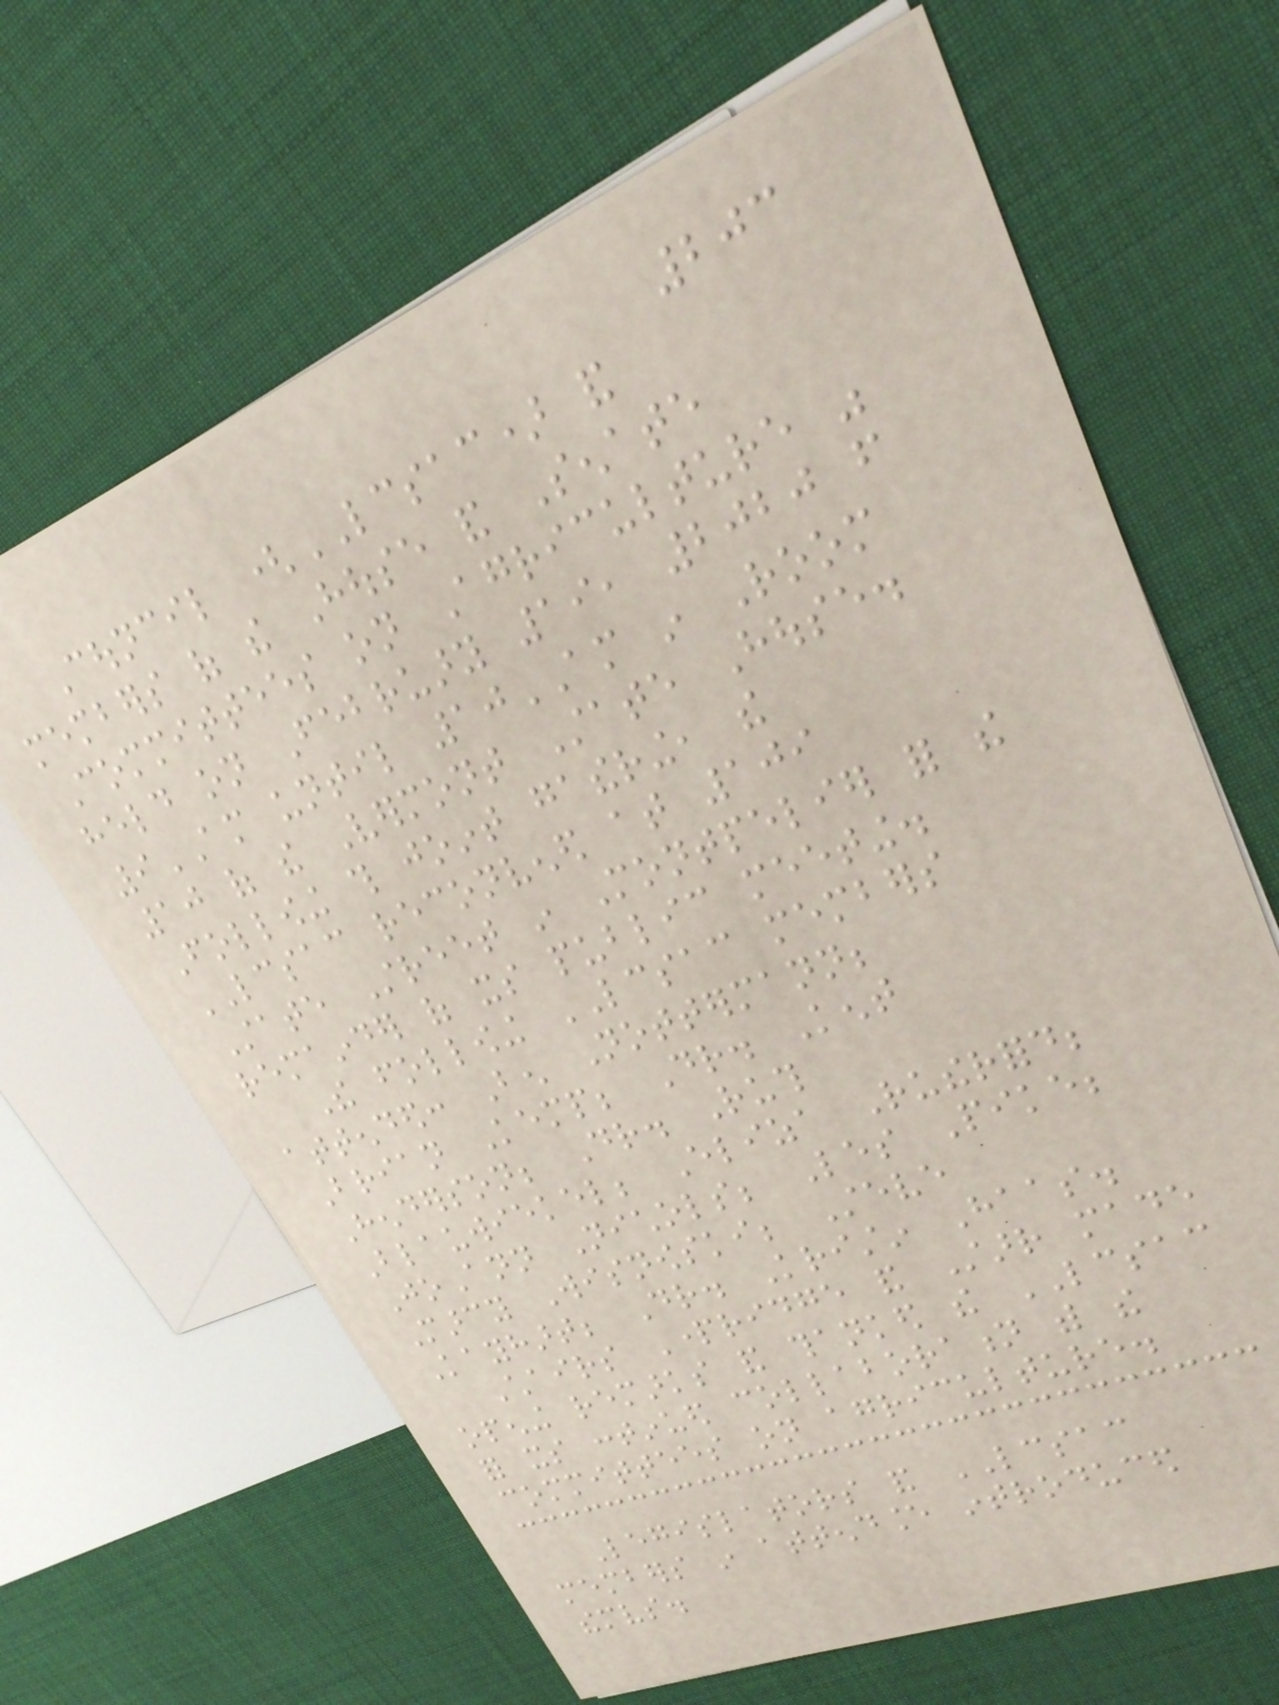203
Council (LCSAC) and
members of the House and Senate
Committees on Agriculture was
held on February 19, 2020 from
9AM until 10AM in Room
10 of the Vermont State House.
Following this joint gathering, the
LCSAC reconvened at 109
State Street in Montpelier for the
remainder of its public meeting.
The following LCSAC members
attended: Ben Nottermann;
Brian Kemp; Dr. Kent
Henderson; Dr. Ruth
Blauwiekel; Eliza Rutherford;
JoAnn Nichols; Les Pike;
Marcy Wisnowski; Steve
Kayhart; Dr. Kristin Haas.
Chairs Partridge and Starr made
opening remarks and thanked the LCSAC
for its continued collaboration with the
committees on agriculture.
Legislators and LCSAC
members in attendance introduced
themselves.
